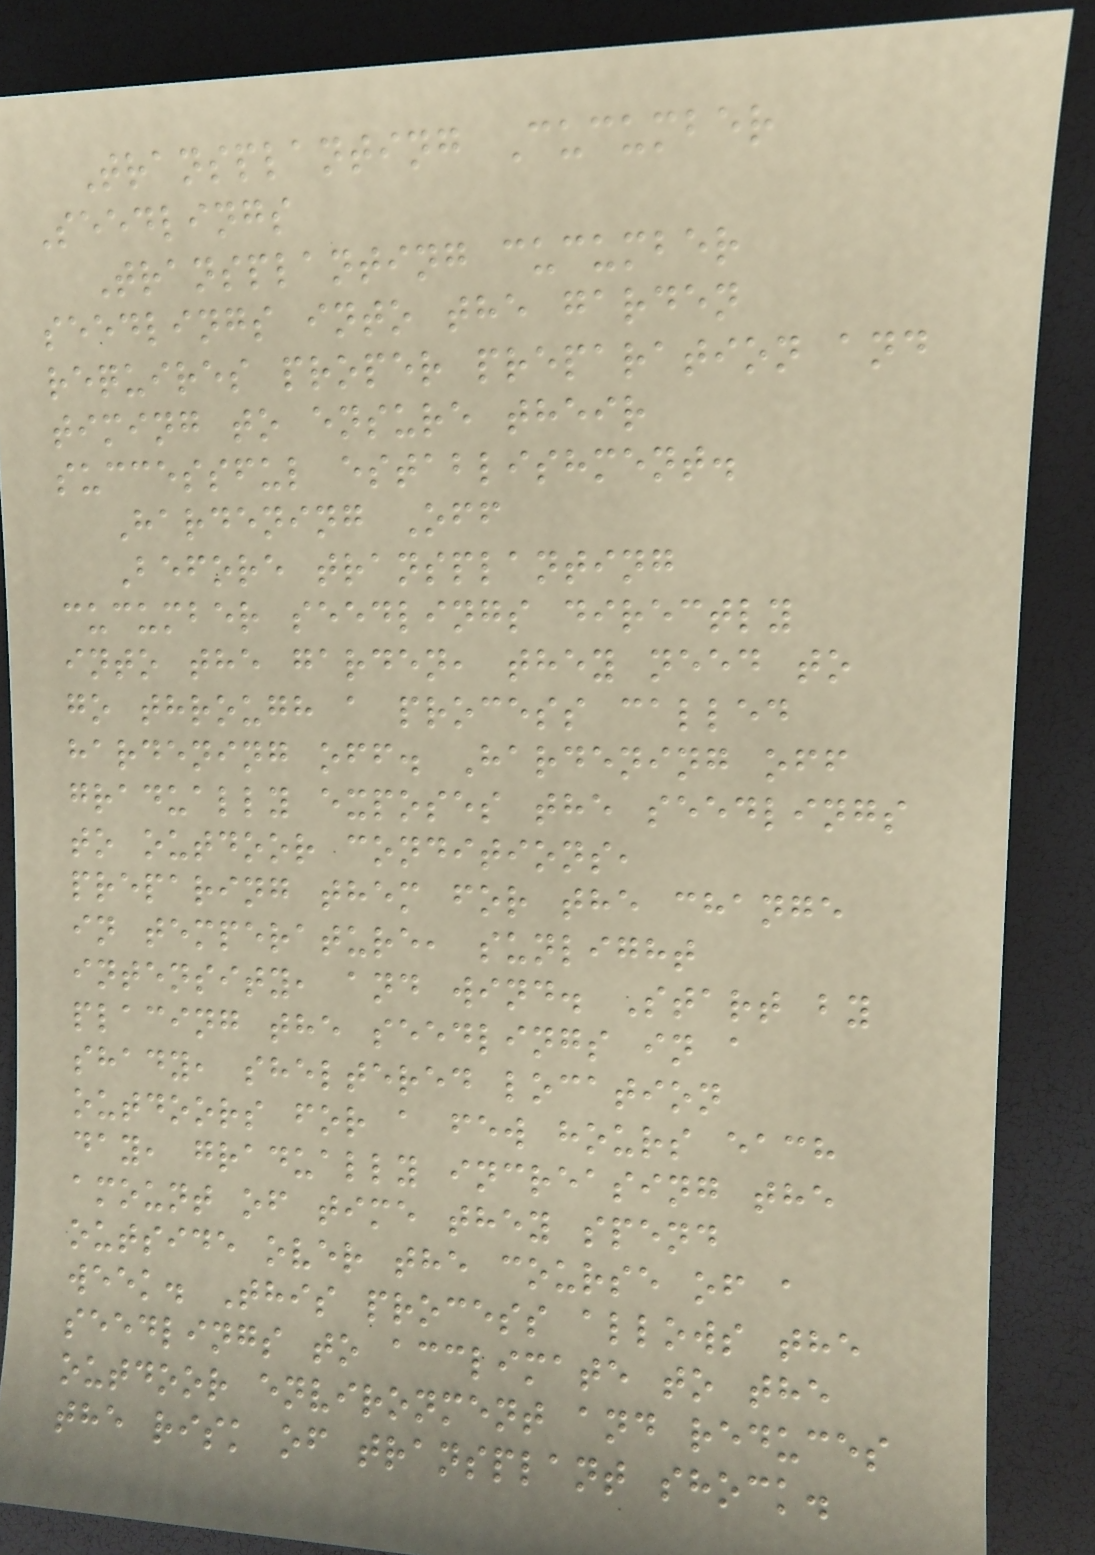Transplanting Cucumber
Seedlings
Transplanting cucumber
seedlings into the garden
requires proper preparation and
timing to ensure their
successful establishment.
Hardening Off
Before transplanting
cucumber seedlings directly
into the garden, they need to
go through a process called
hardening off. Hardening off
gradually exposes the seedlings
to outdoor conditions,
preparing them for the change
in temperature, sunlight
intensity, and wind. Start by
placing the seedlings in a
shady, sheltered location
outdoors for a few hours each
day, gradually increasing the
amount of time they spend
outside over the course of a
week. This process allows the
seedlings to acclimate to the
outdoor environment and reduces
the risk of transplant shock.
